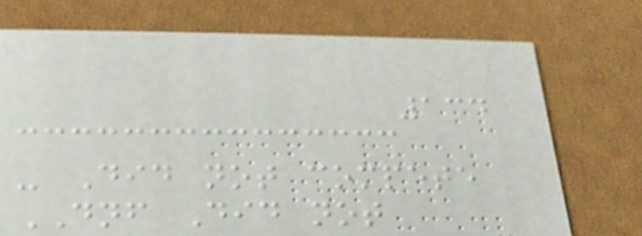134
- Did not compete
DNF Did not
